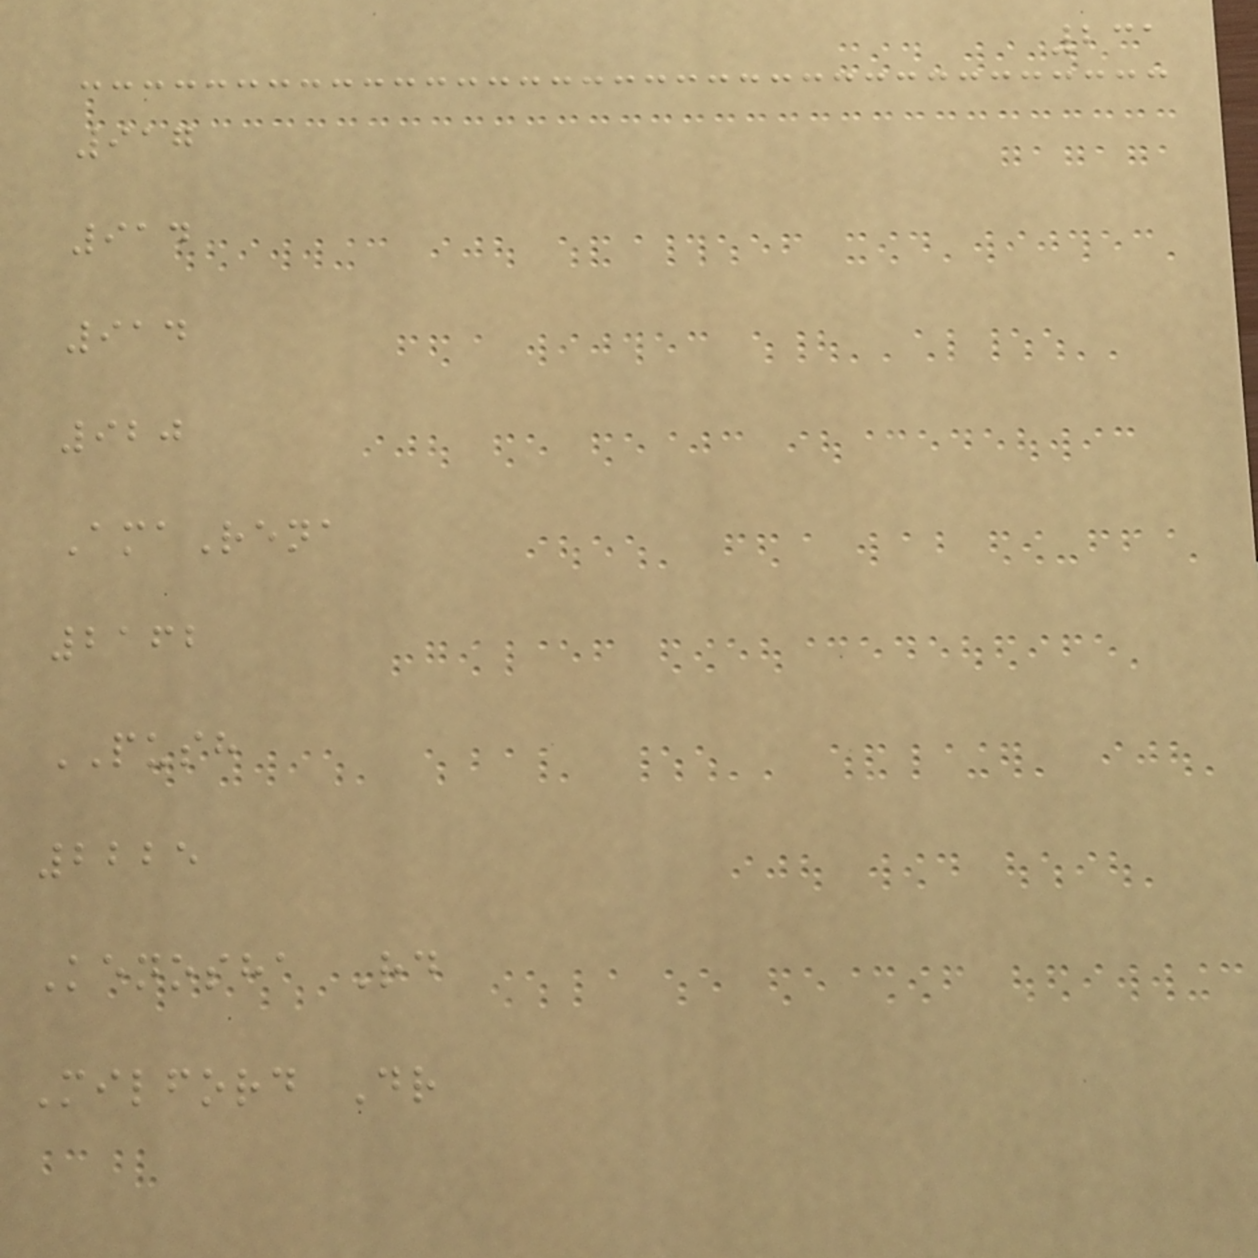231
917
914
914
920
AmaRena
2162
PUSH
2225
Kenosha Rd
Milford Dr
